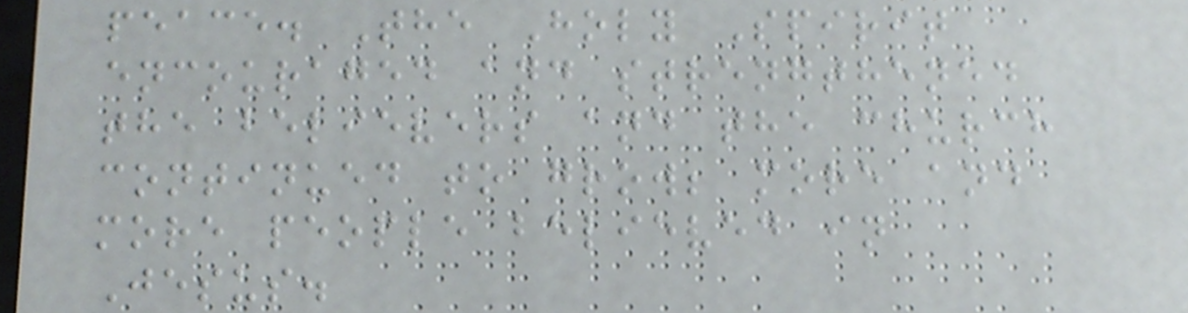peace. The Holy Spirit
encouraged and strengthened
the believers and the church
continued to grow; more and
more people believed in
Jesus.
